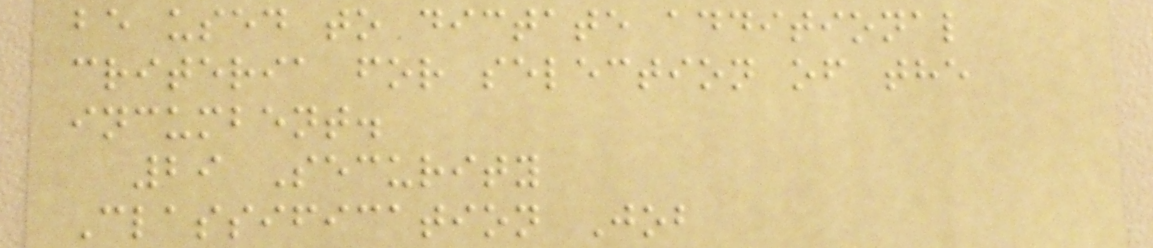be used to dictate additional
criteria for selection of the
incumbent.
29 Security
Classification Job
